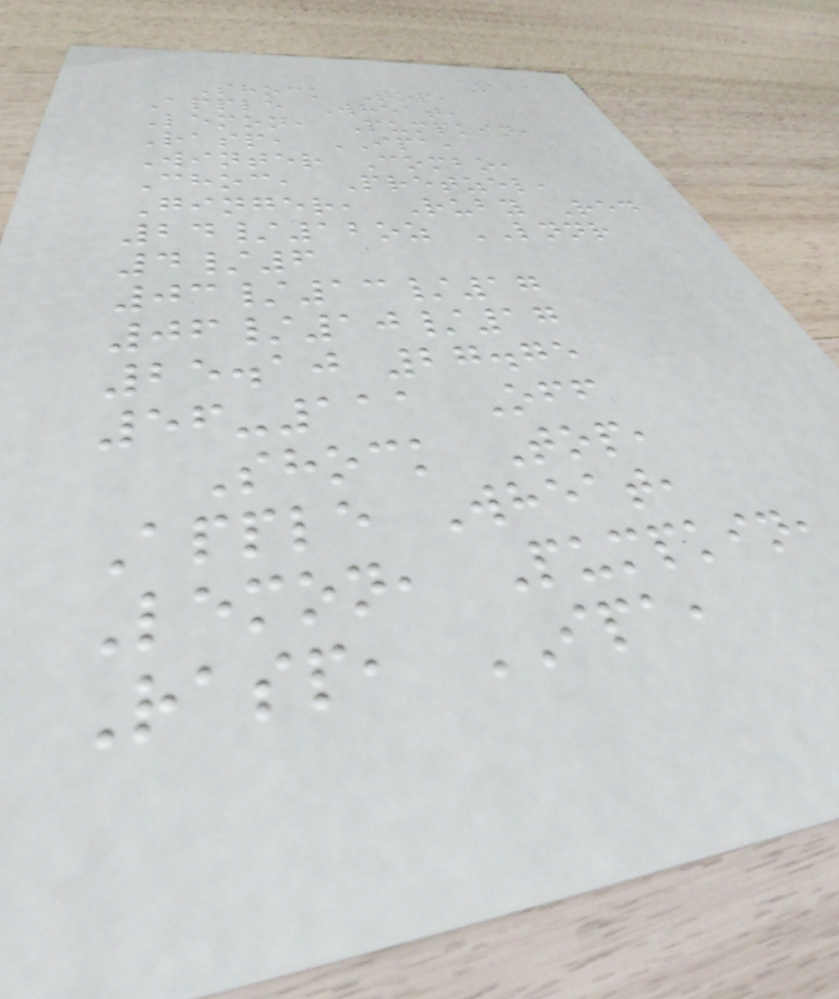125
Shock Top,
Apple Wheat,
Lemon, Pumpkin,
Rasp, IPA,
Winter Combo,
Choc, Pretzel,
Ginger, Ruby Red
24/12oz LNNR
4/6
03/13/17
06/10/17
25.10 27.75
56-111 Off
Shock Top,
Apple Wheat,
Lemon, Pumpkin,
Rasp, IPA,
